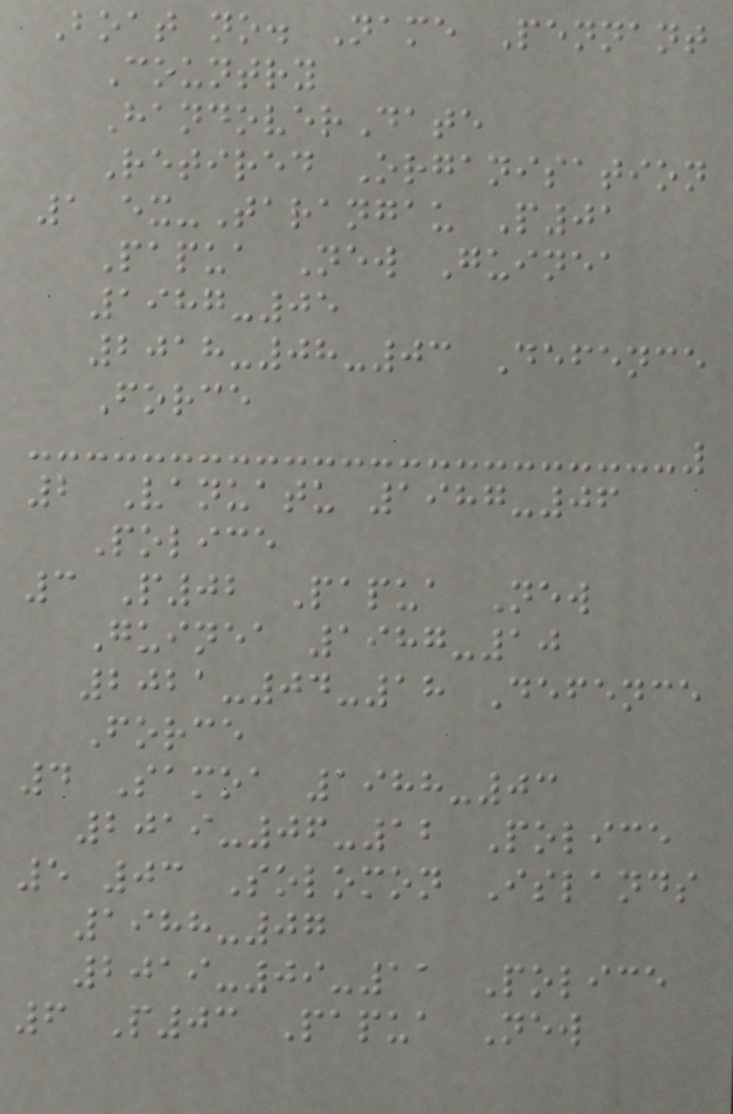Boat no. Name Pennant
Country
HandoverDate
Retired Organisation
1 ex-Tarangau P01
Papua New Guinea
1987-05
2018-08-03 Defence
Force
2 Vanuatu 1987-06
Police
3 P02 Papua New
Guinea 1987-10
2021-04-18 Defence
Force
4 Samoa 1988-03
2019-06-12 Police
5 03 Solomon Islands
1988-07
2019-09-11 Police
6 P03 Papua New
